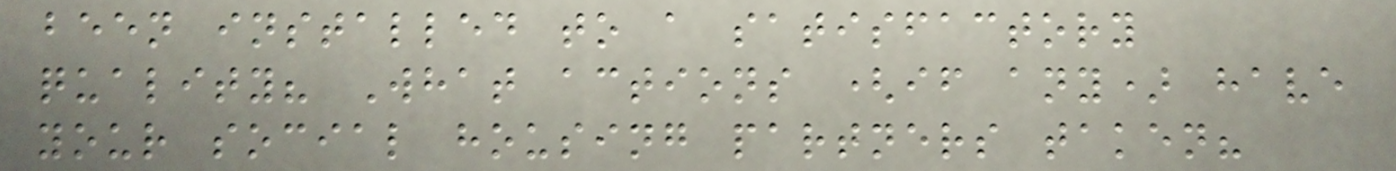been installed to a satisfactory
quality? What actions (if any) have
your social housing partners taken?
